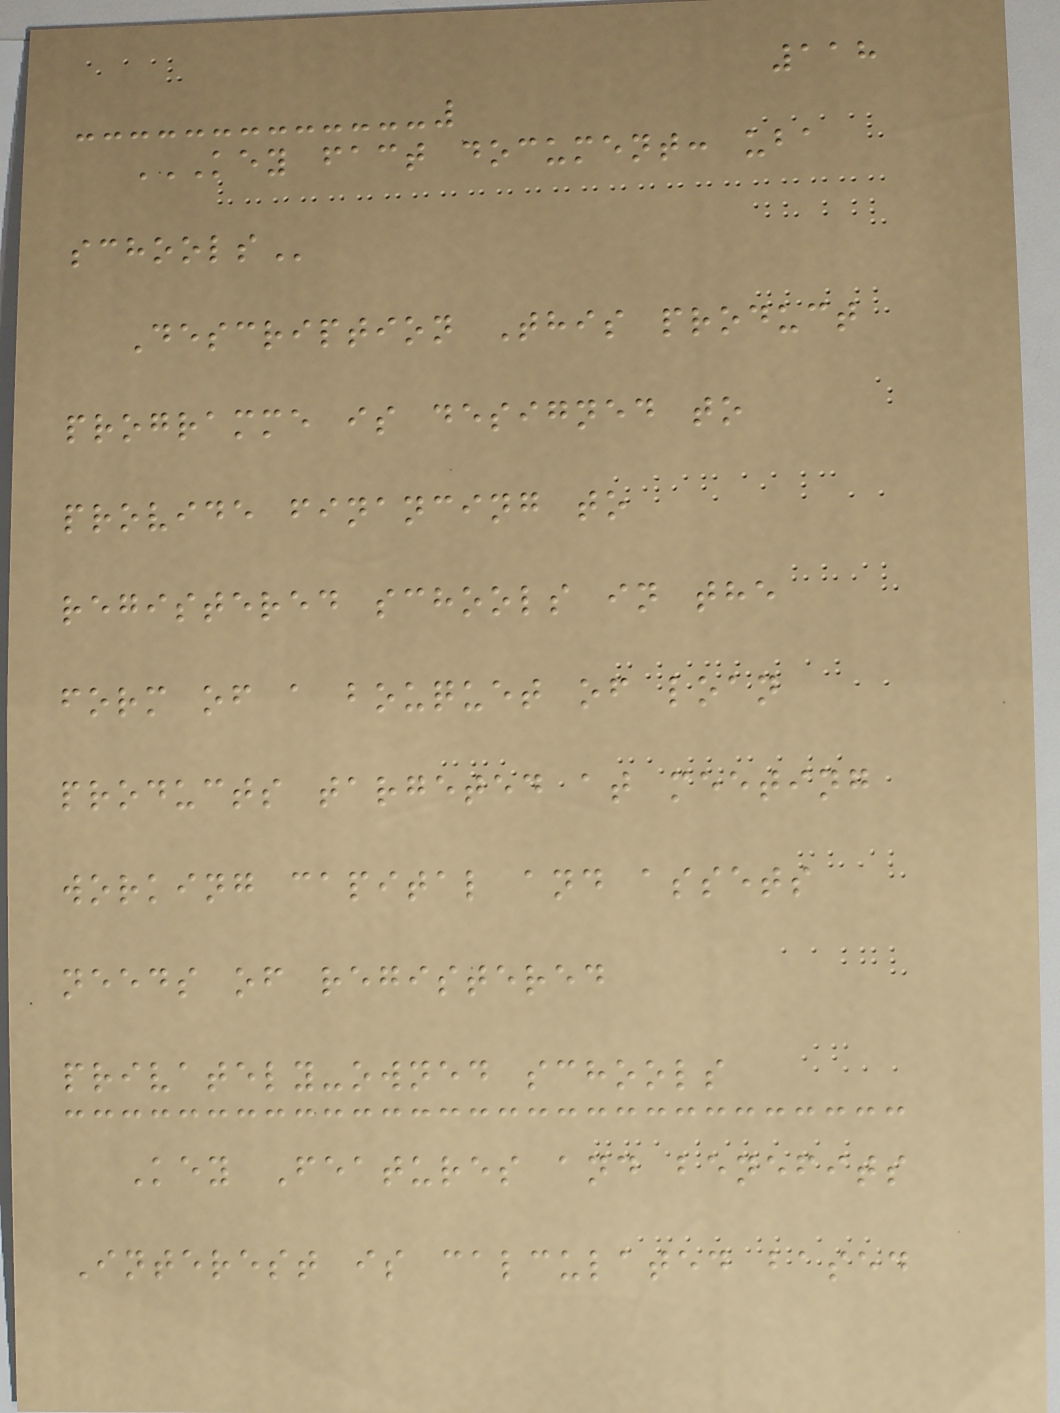118
KEY FACT DOCUMENT: UBA
SCHOOLS
Description This product
programme is designed to
provide financing to
registered schools in the
form of a bouquet of loan
products targeted at meeting
working capital and assets
needs of registered
privately-owned schools
Key Features and benefits
Interest is calculated based
